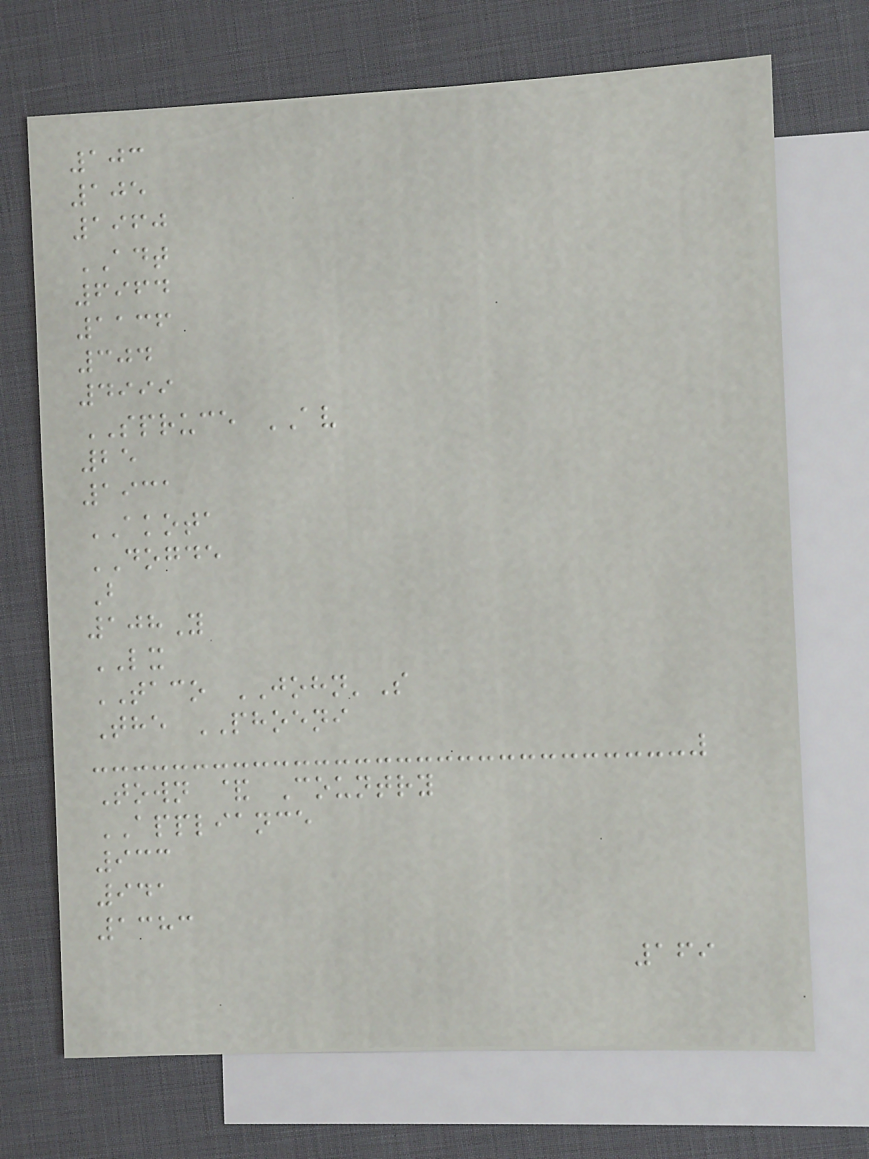103
105
1960
ADT
6964
1136
304
4999
SPRUCE AV
25
1931
AKOTA
DOGDE
B
108Y
LX
TACO JOHN'S
The PHOENI
Town & Country
APPLIANCE
933
941
1383
169
